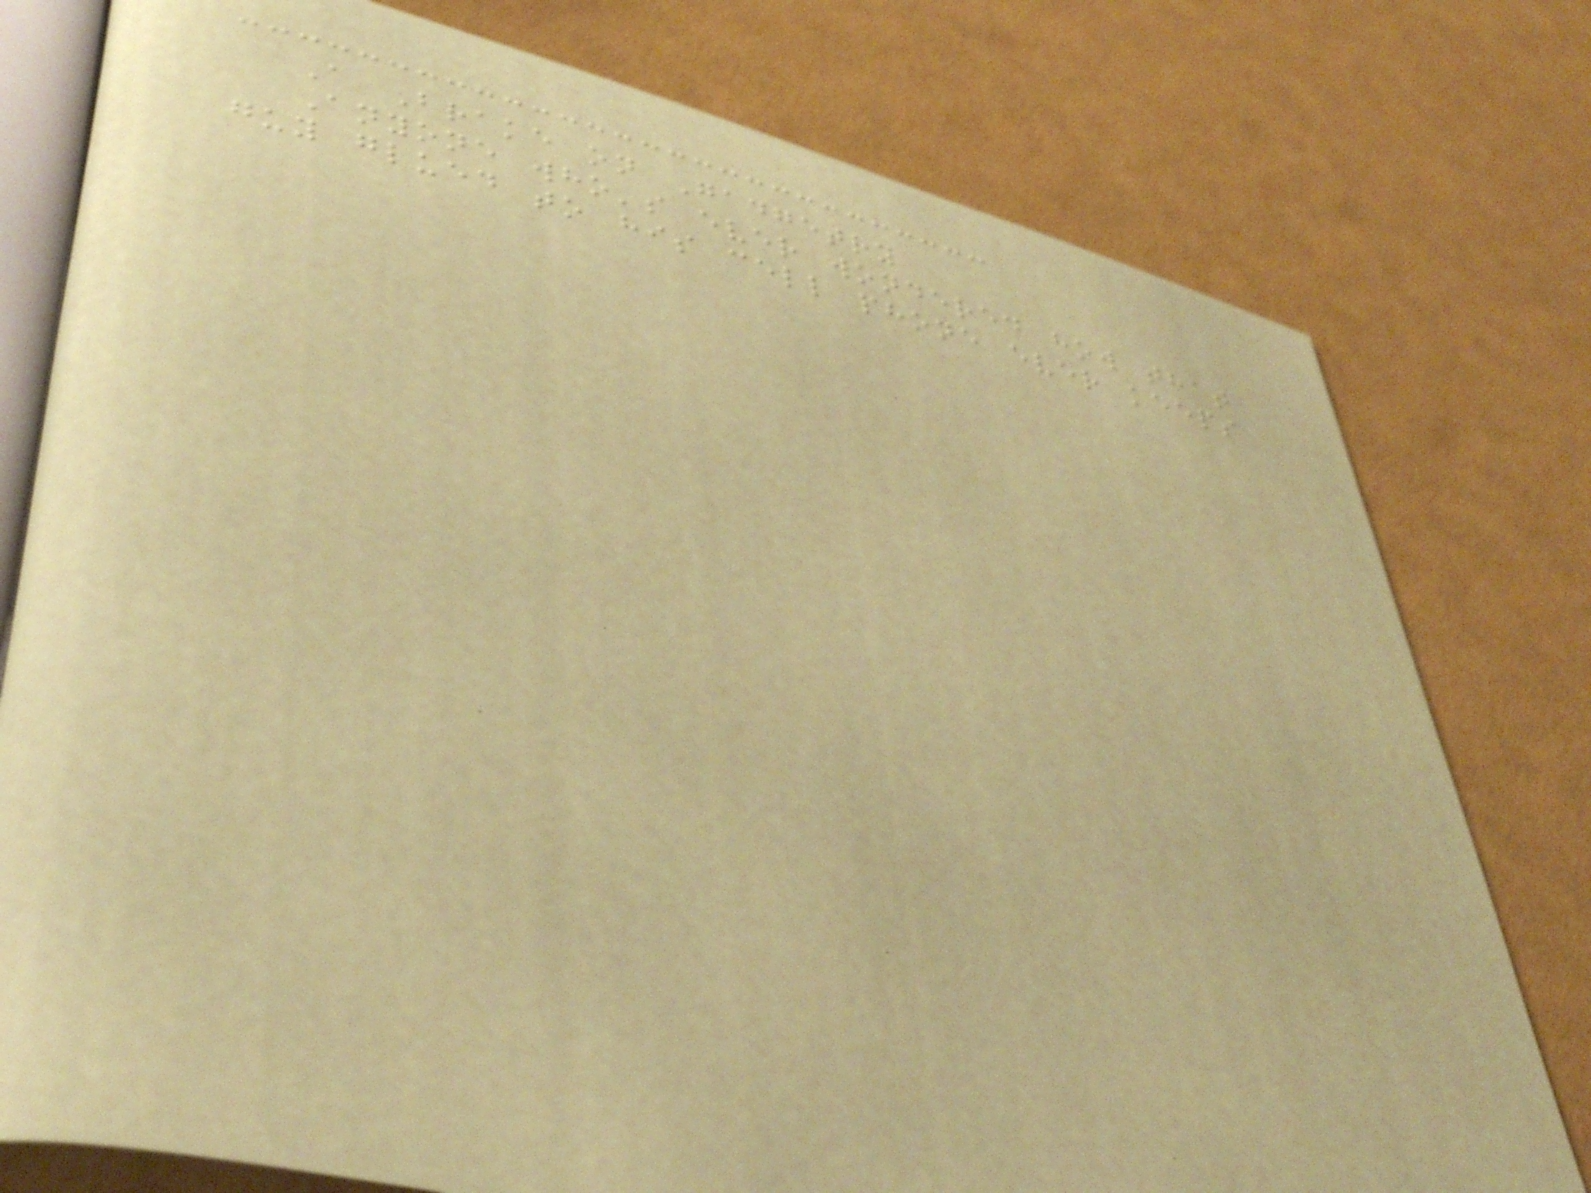A Brake on Gadgetry
Anyone who's ever wondered how that
guy glued to his cell phone ever keeps
